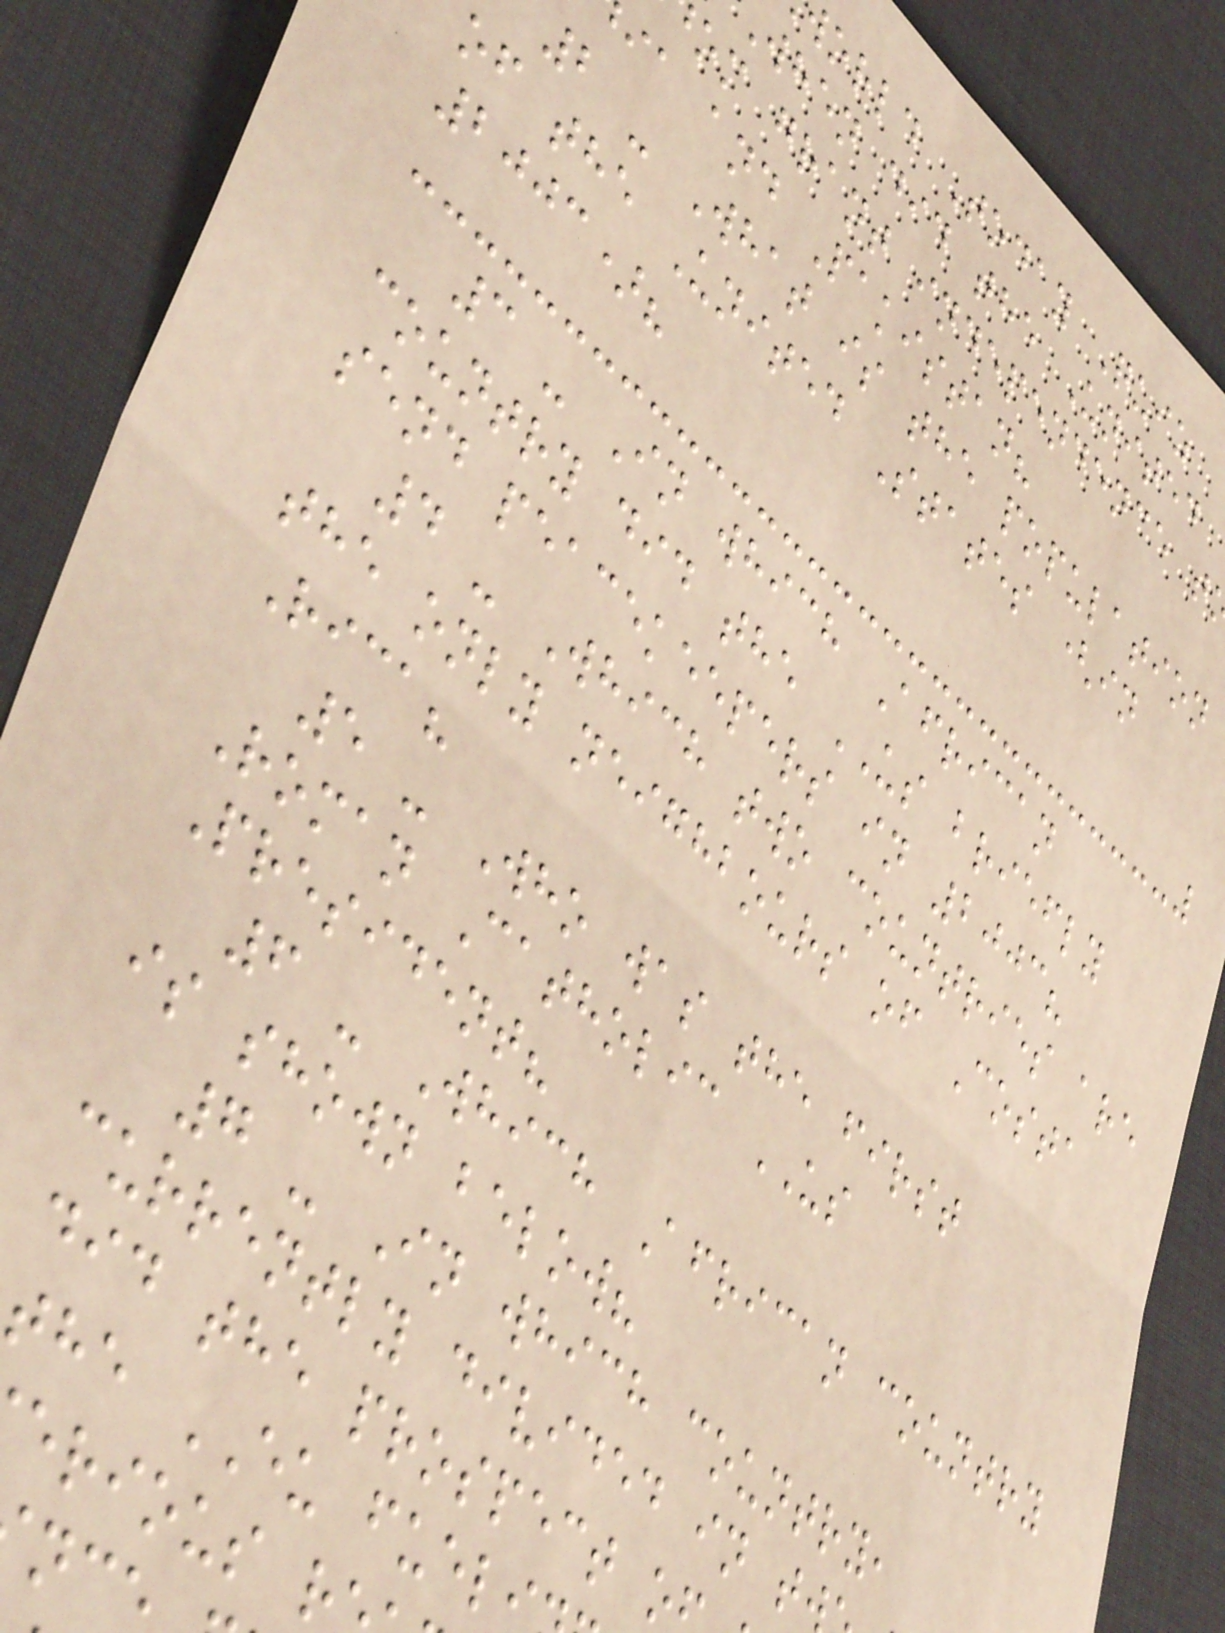orld Today Quiz
when did the United
om grant independence t
ia and Pakistan?
2 - What is the population
of the United States (in
2003)?
3 - In which African
country did the US briefly
send peacekeepers in 2003?
4 - Which two countries are
the only neighbours of Costa
Rica?
5 - Who was the first
Roman Catholic US
President?
6 - Which African country
is shown below?
7 - In which country,
currently divided in t
did the prospect o
the EU fuel
erious r
